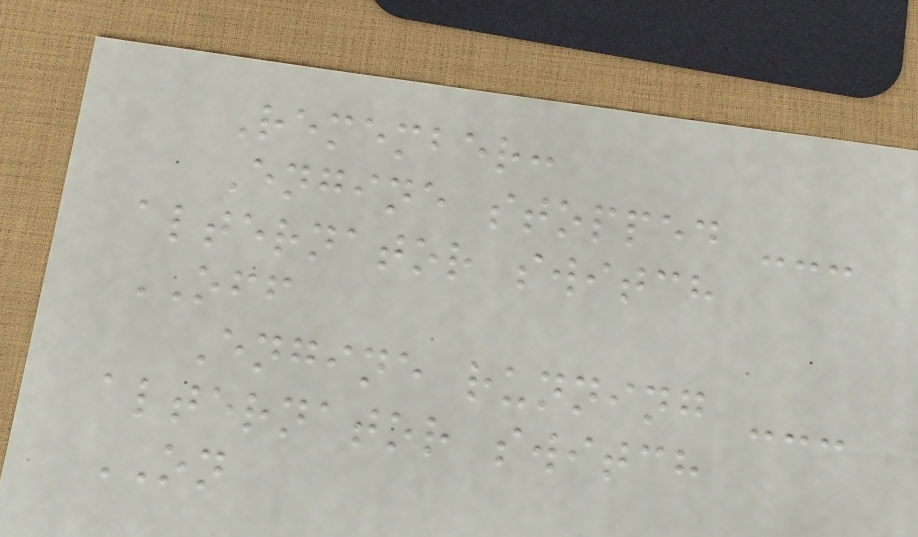Remember:
Engine stopped ---
alternator switch
OFF
Engine running ---
alternator switch
ON
